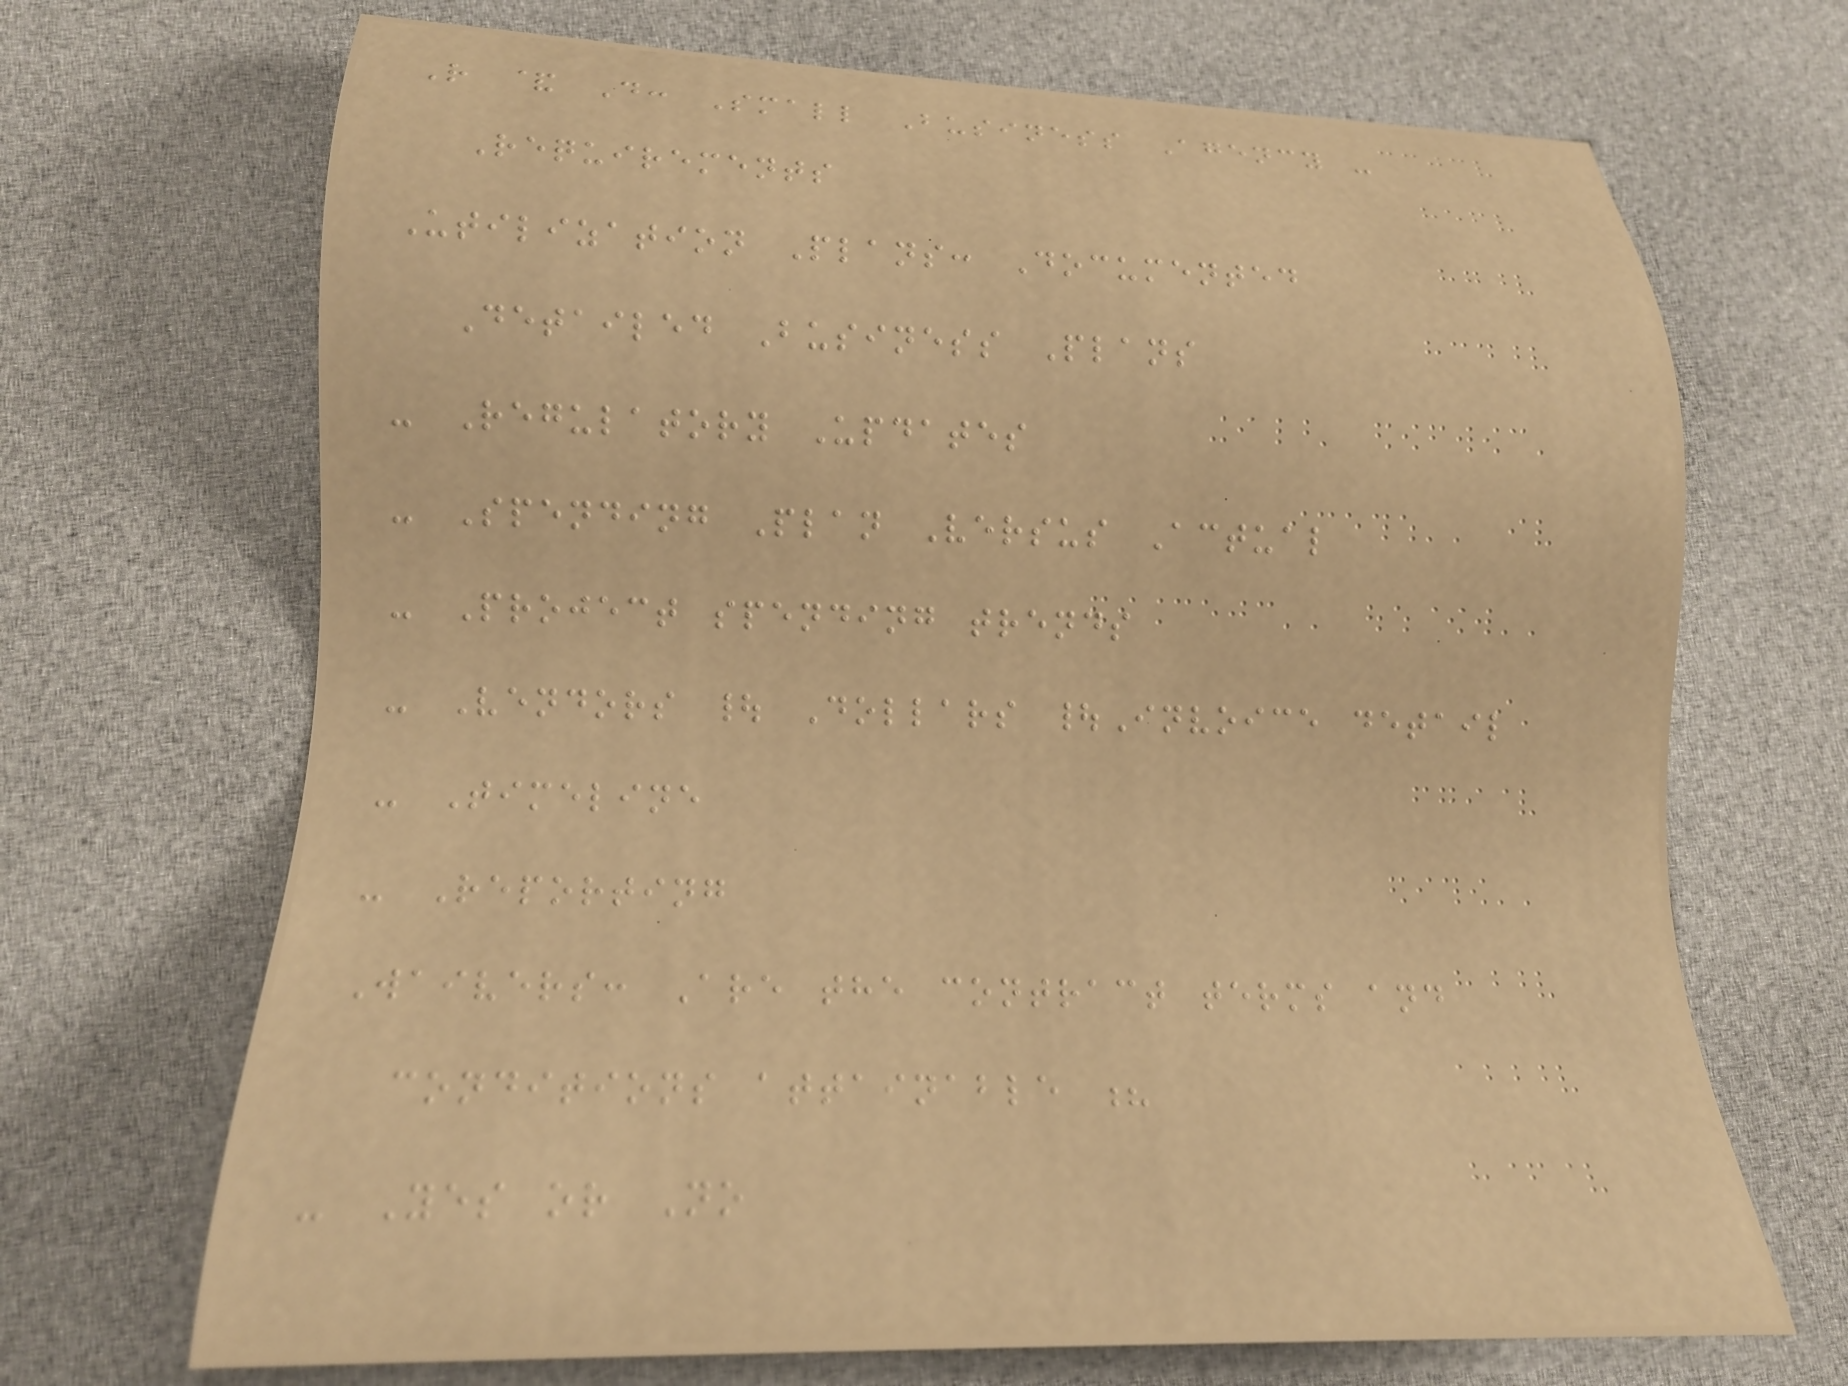R & D: Small Business Agency -
Requirements
Utilization Plans: Documented
Detailed Business Plans
- Regulatory Updates
- Spending Plan Versus Actual
- Project spending trends
- Vendors | Dollars |Invoice detail
- Timeline
- Reporting
Waivers: Are the contract terms and
conditions attainable ?
- Yes or No
